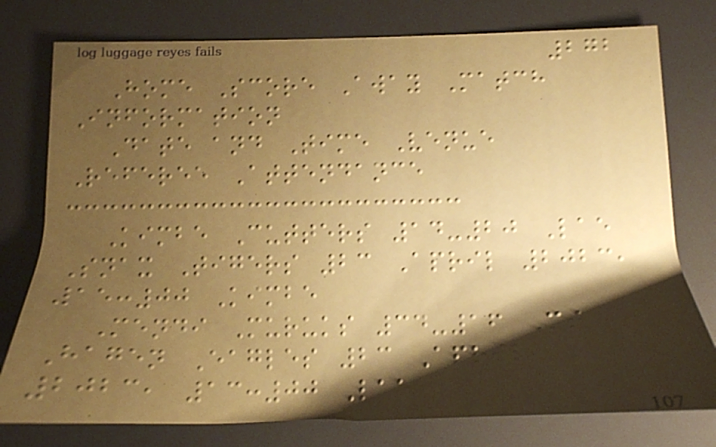272
Home Score Away Match
Information
Date and Time Venue
Referee Attendance
Kimbe Cutters 14-20 Lae
Snax Tigers 23 April 2023,
15:00 Kimbe
Mendi Muruks 34-16 Mt
Hagen Eagles 23 April
2023, 13:00 Lae
